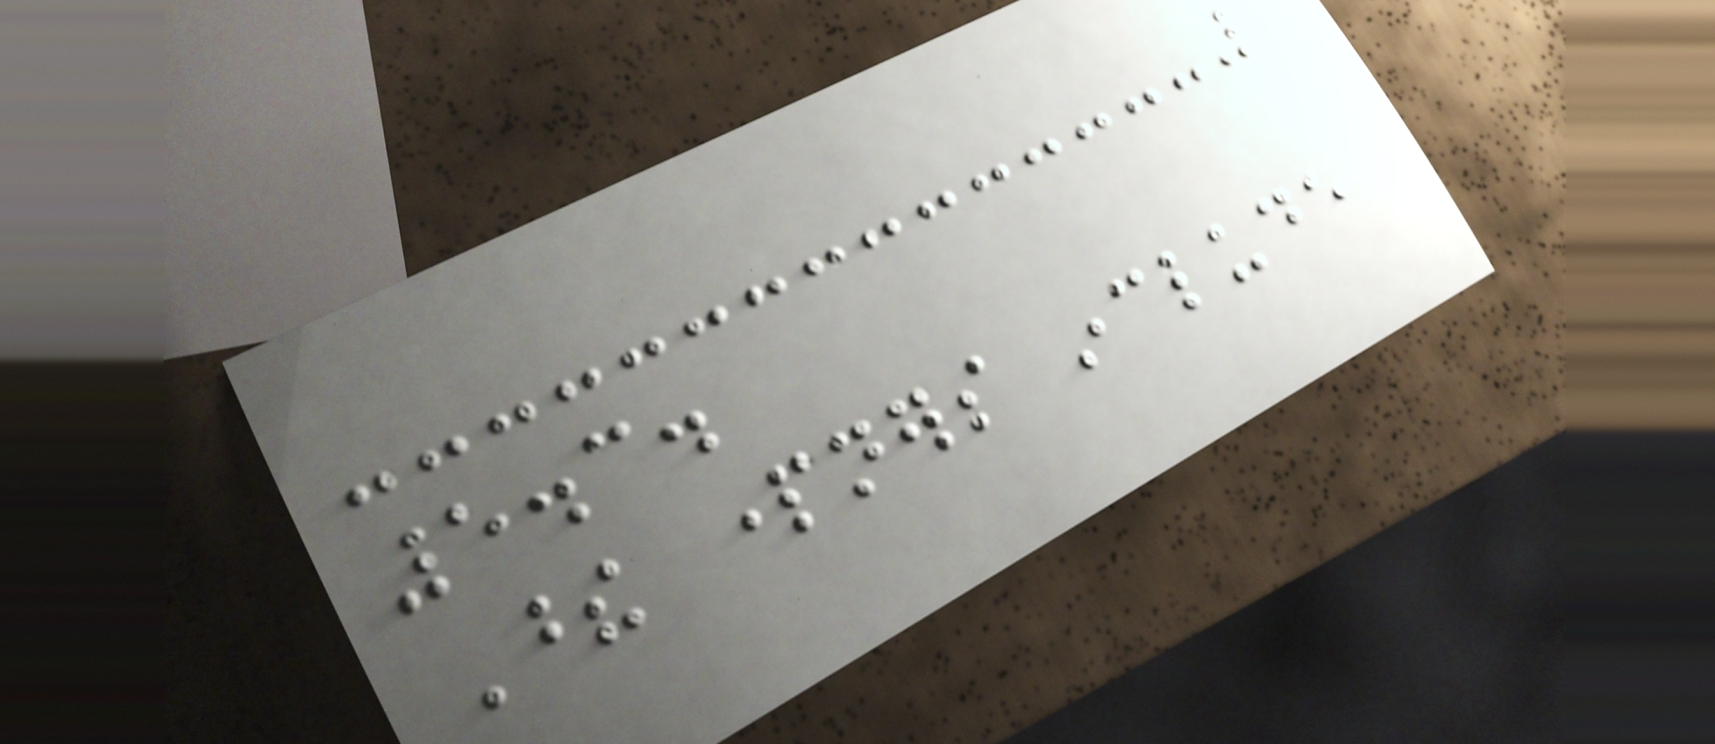5.3.
These partners include
